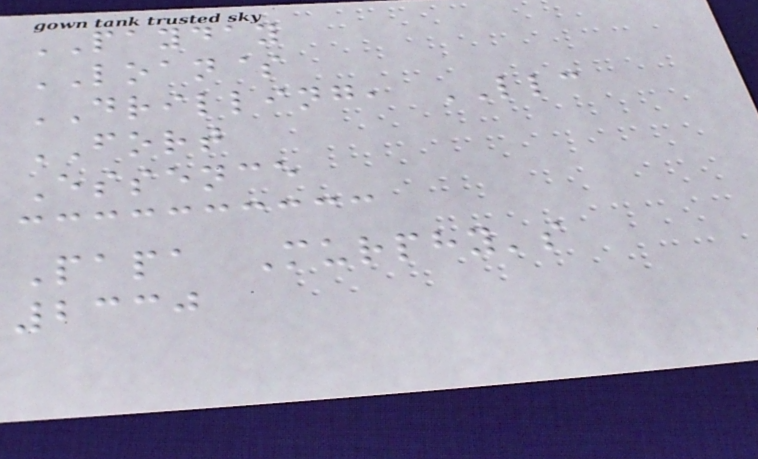PAYDAY
LOAN$
DRILLING, LLC
FORT
Essence
Papa Murphy's
2330
